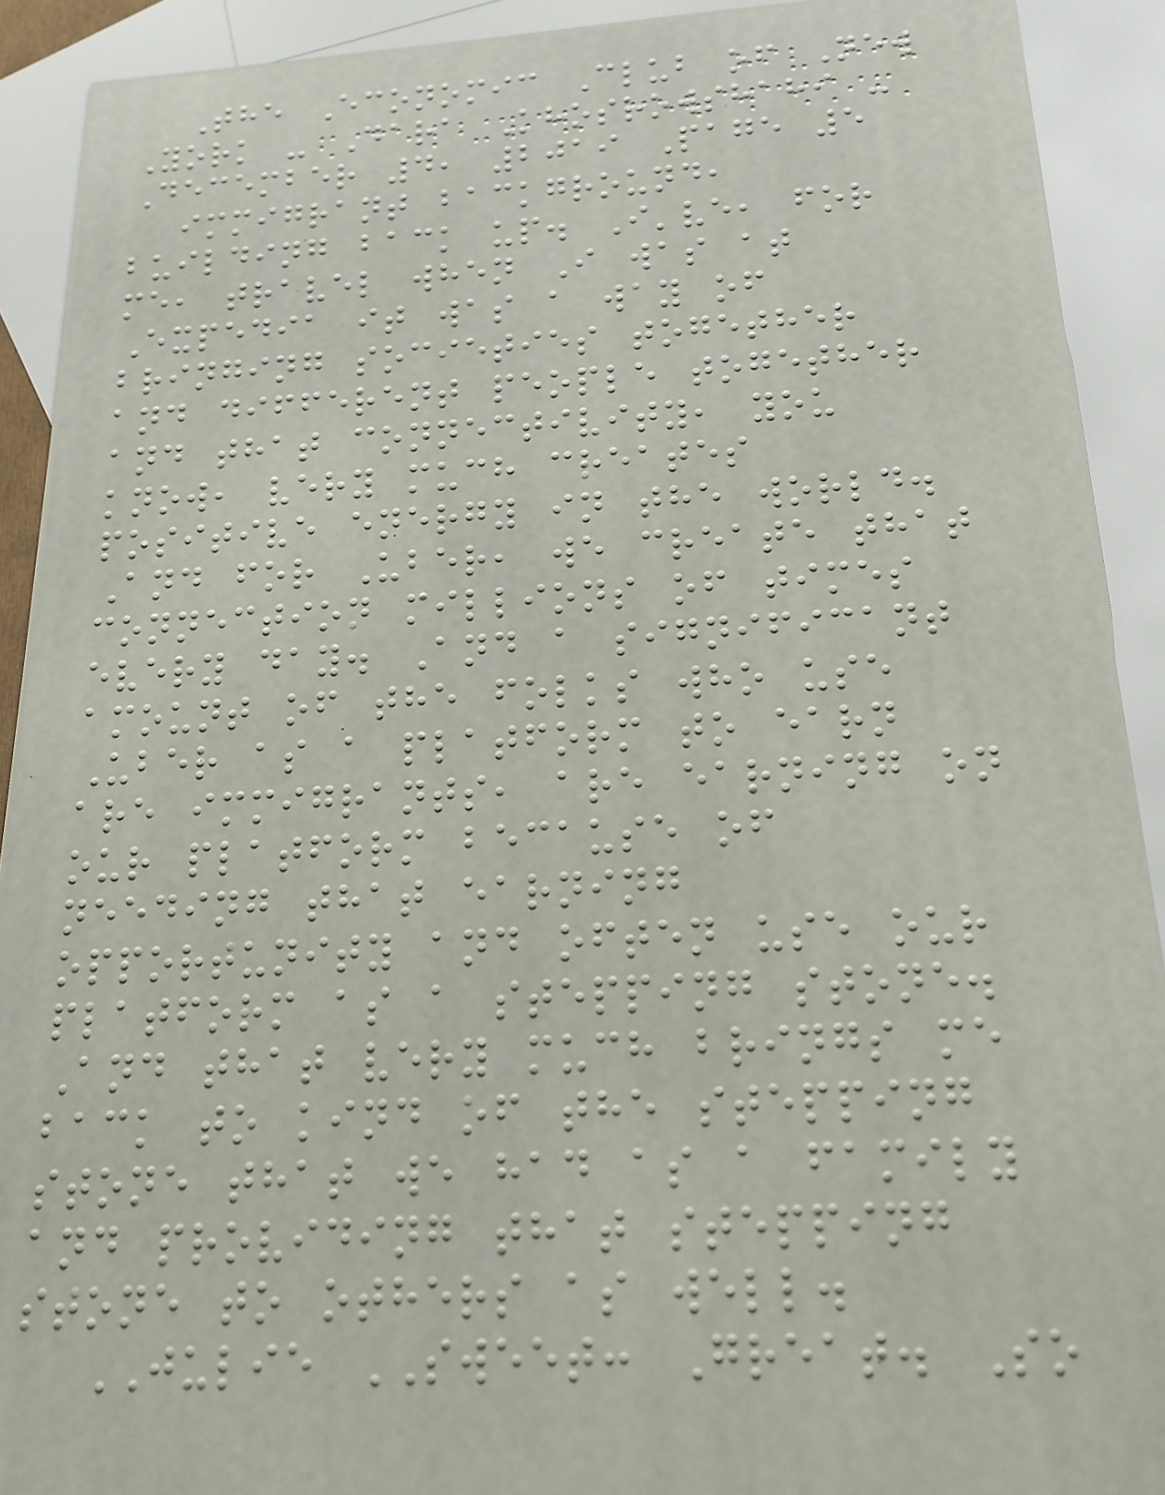The Economic Club of New
York - Dara Khosrowshahi -
December 4, 2019 Page 5
immigrant background,
building back up. I've, for
me, travel when I was at
Expedia it was a way of
bringing societies together
and different people together
and that connectivity, you
know, very much creates
positive energy in the world.
And for Uber, we create that
connection millions of times
every day. And a significant
amount of the folks who use
Uber as a platform to earn
are immigrants, are earning on
our platform because of
needing that earning
opportunity and often use our
platform as a stepping stone.
And that very much brings me
back to kind of the stepping
stone that we had as a family
and providing that stepping
stone to others as well.
JULIE SWEET: Great. So
